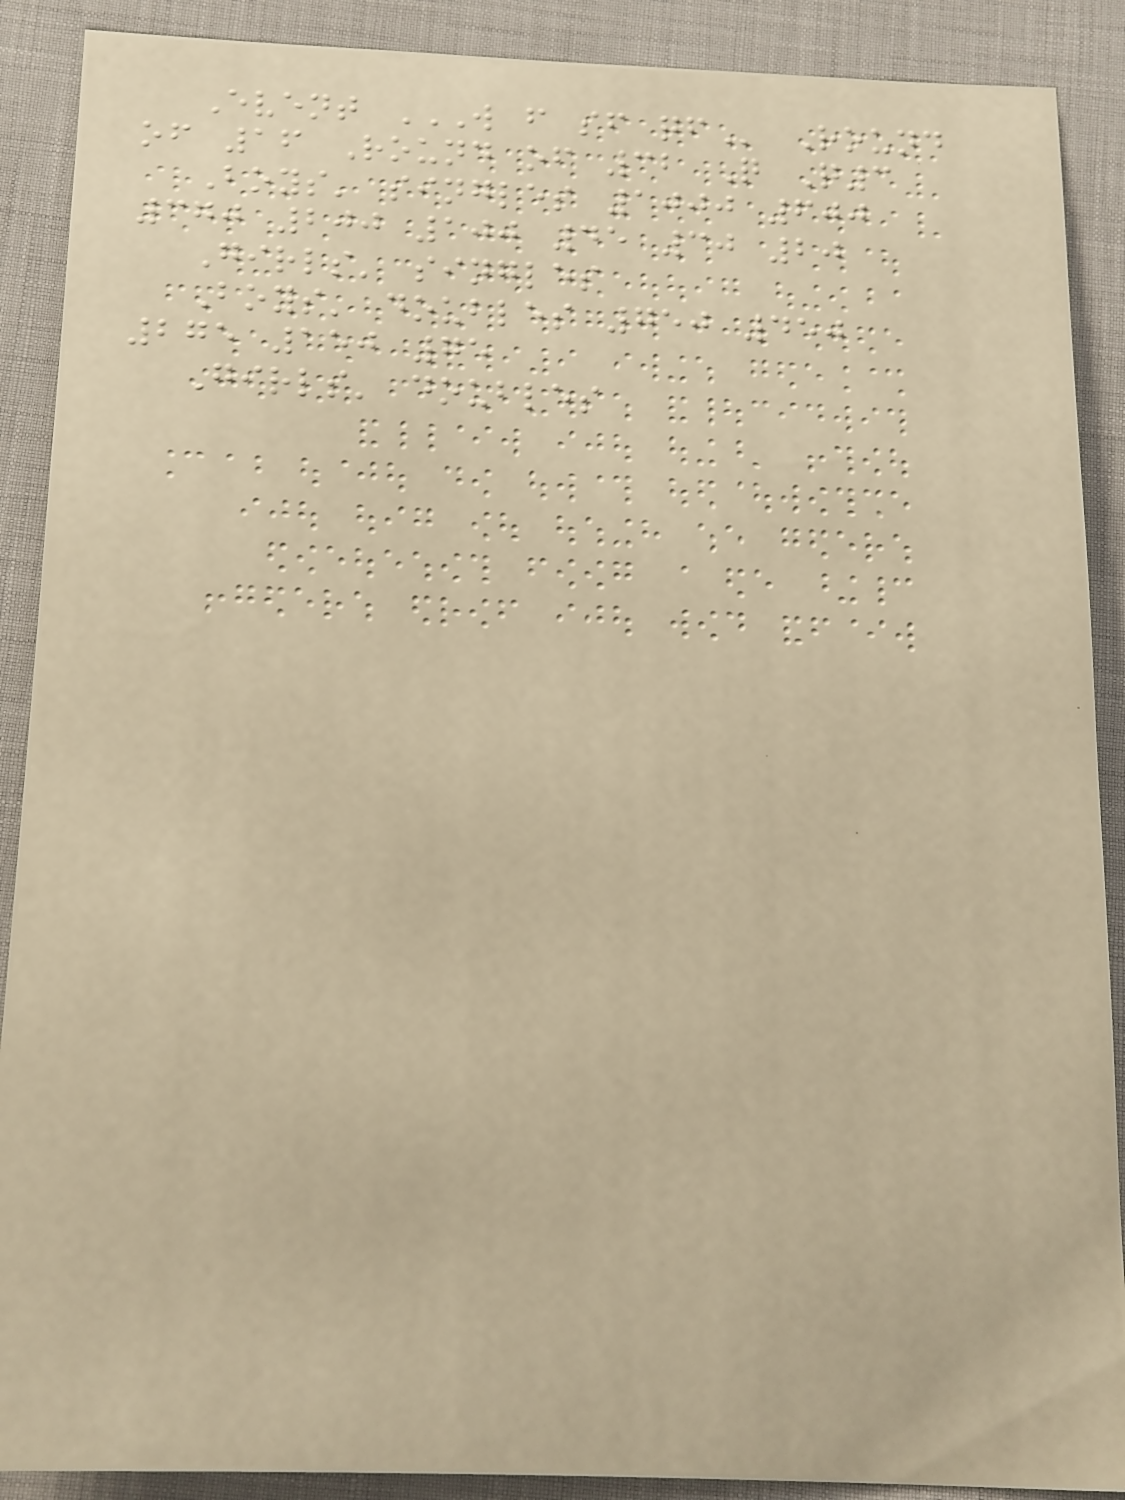Event W F SF QF Round
of 16 Round of 32 Q Q3
Boys' singles 1000 600
370 200 100 45 30 20
Girls' singles
Boys' doubles 750 450
275 150 75
Girls' doubles
